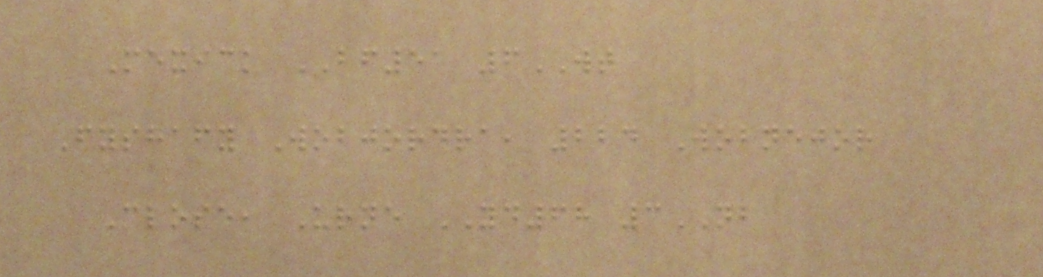Mexick BF51 6WT
Fyshafy Wobjordra, 224 Wobnejor
Close, Urne YD68 3NB
